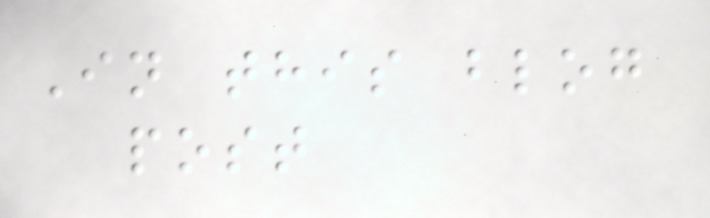In this blog
post
